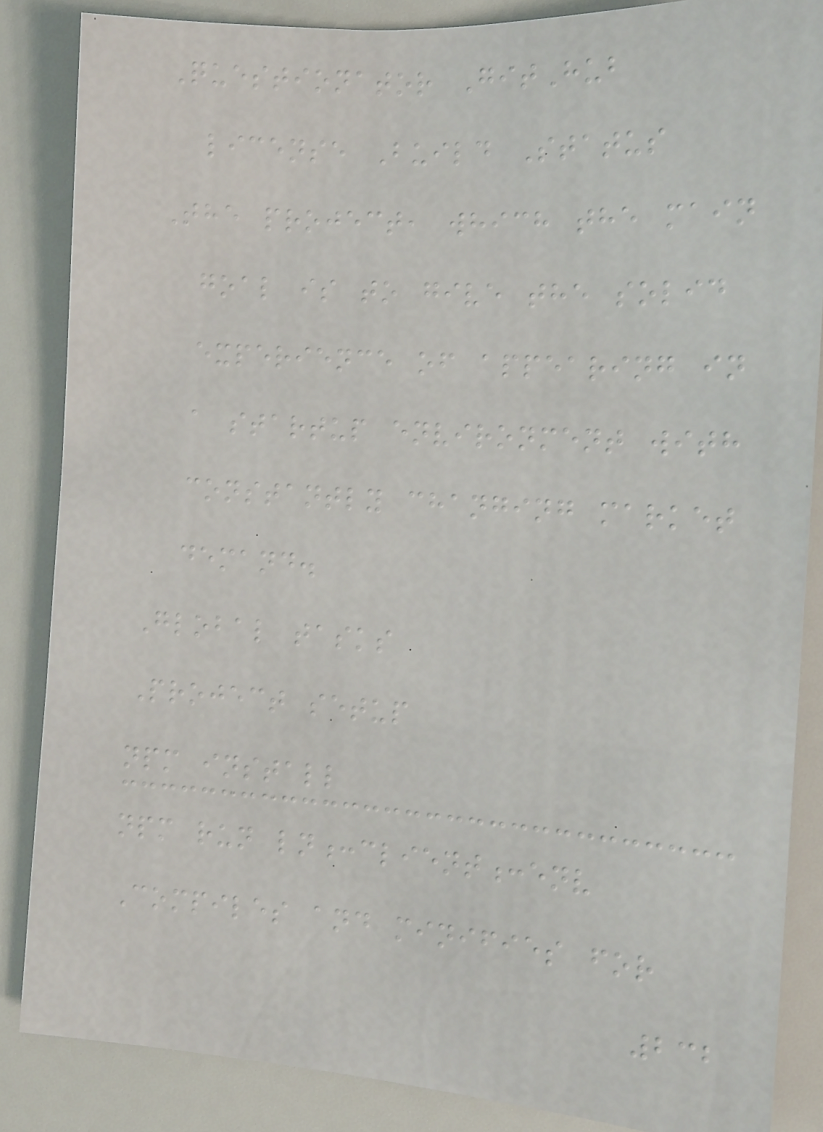Questionator GitHub
license Build Status
The project, which the main
goal is to give the solid
experience of appearing in
a startup environment with
constantly changing market
demand.
Global tasks
Project setup
npm install
npm run ln:client:env
Compiles and minifies for
232
